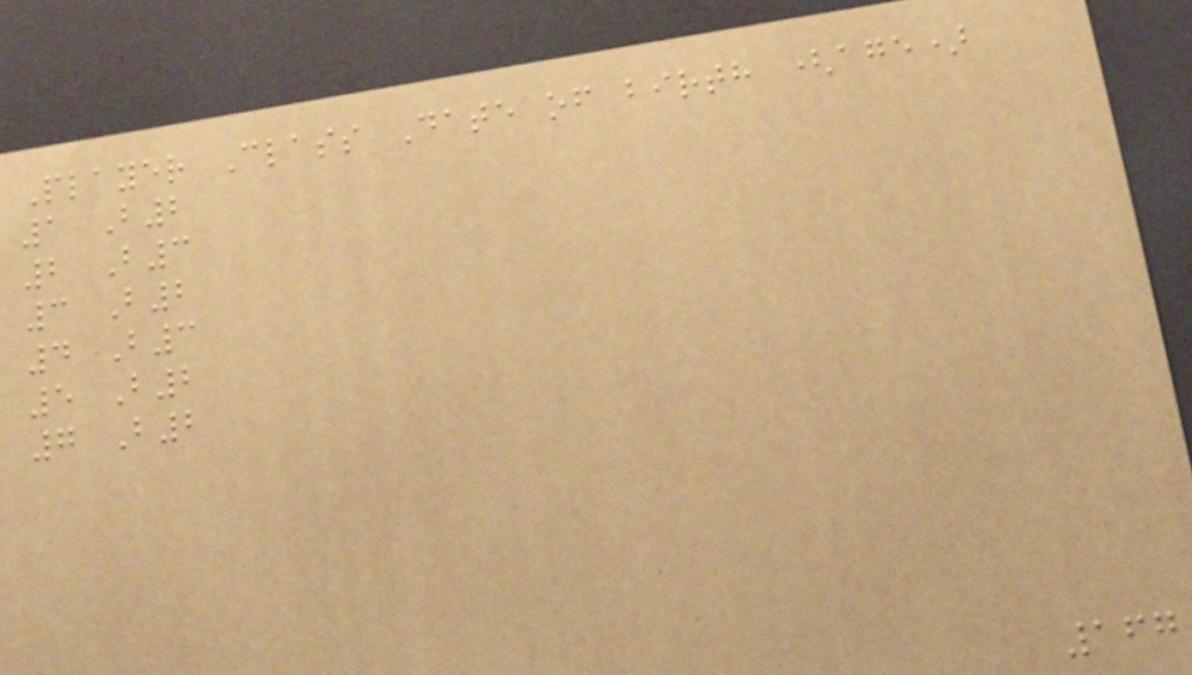Player Class Date of birth (age)
1 B2
2 B3
3 B2
4 B3
5 B2
7 B2
167
